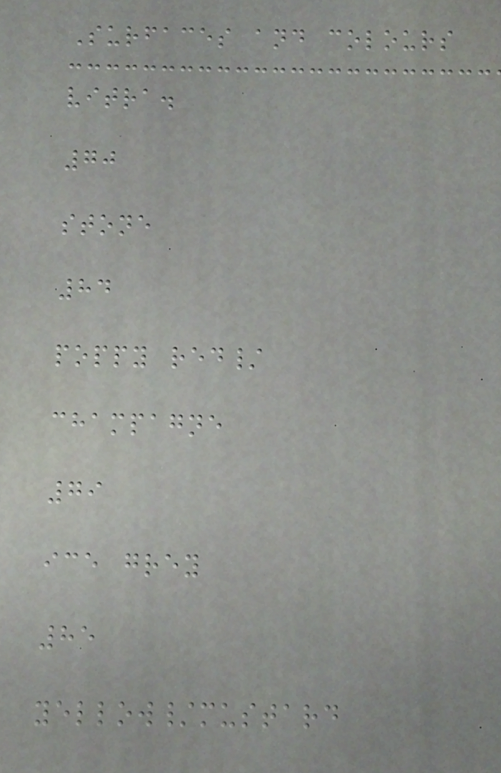Surfaces and colours
vitra.
70
stone
84
poppy red/
champagne
79
ice grey
85
yellow/mustard
